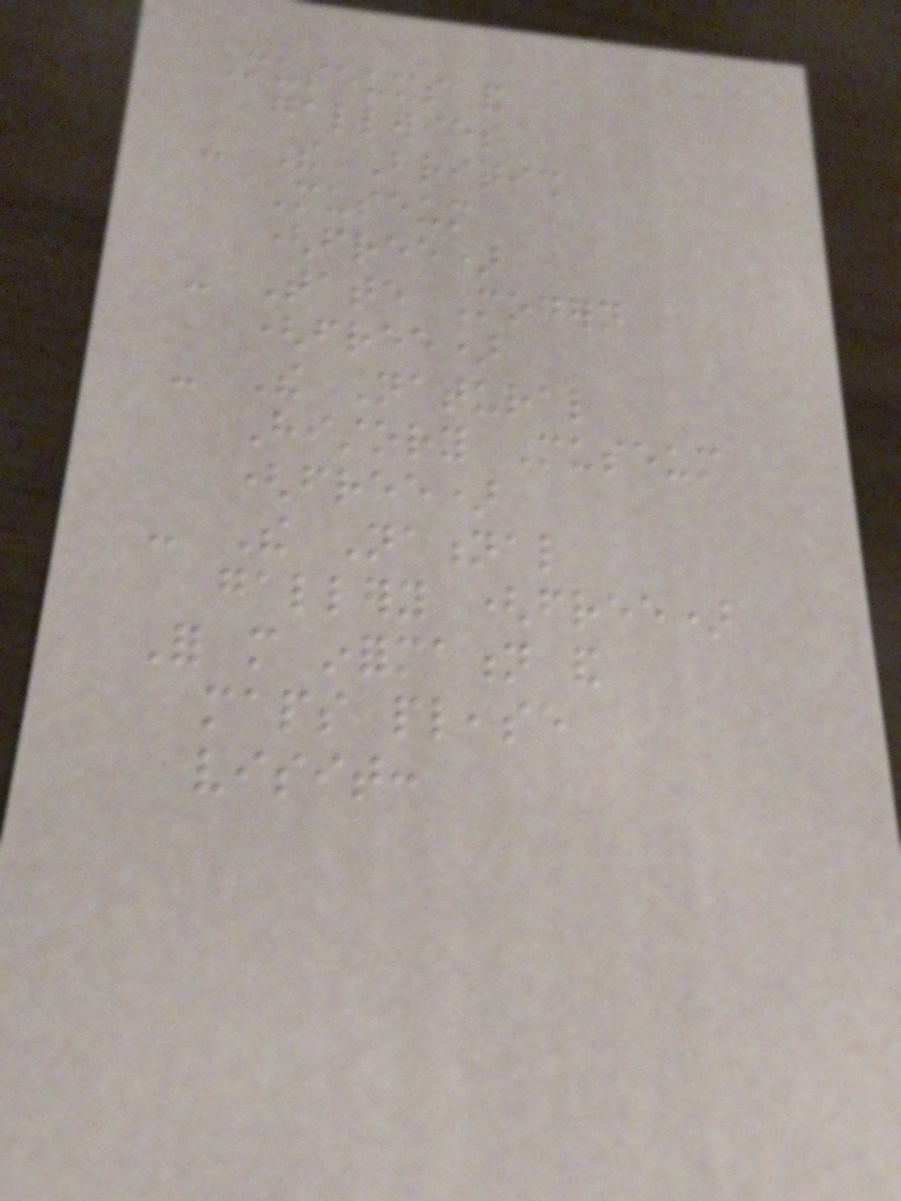Museums and
galleries
- The British
Museum
(free)
- Tate Modern
(free)
- The Natural
History Museum
(free)
- The National
gallery (free)
For more information and
maps please
visit:
